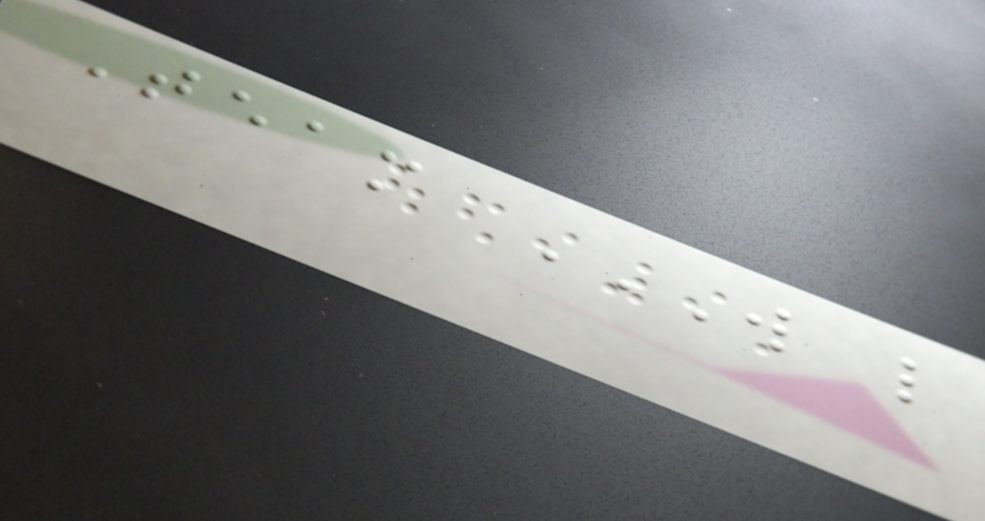Team W L
